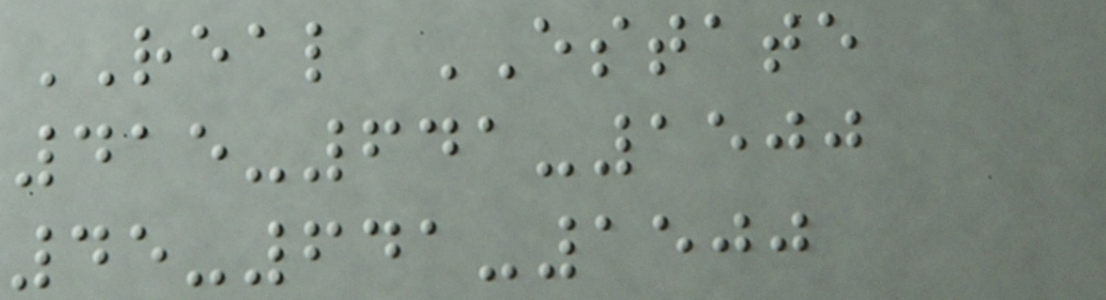REAL ESTATE
415-641-1500
45-641-1500
